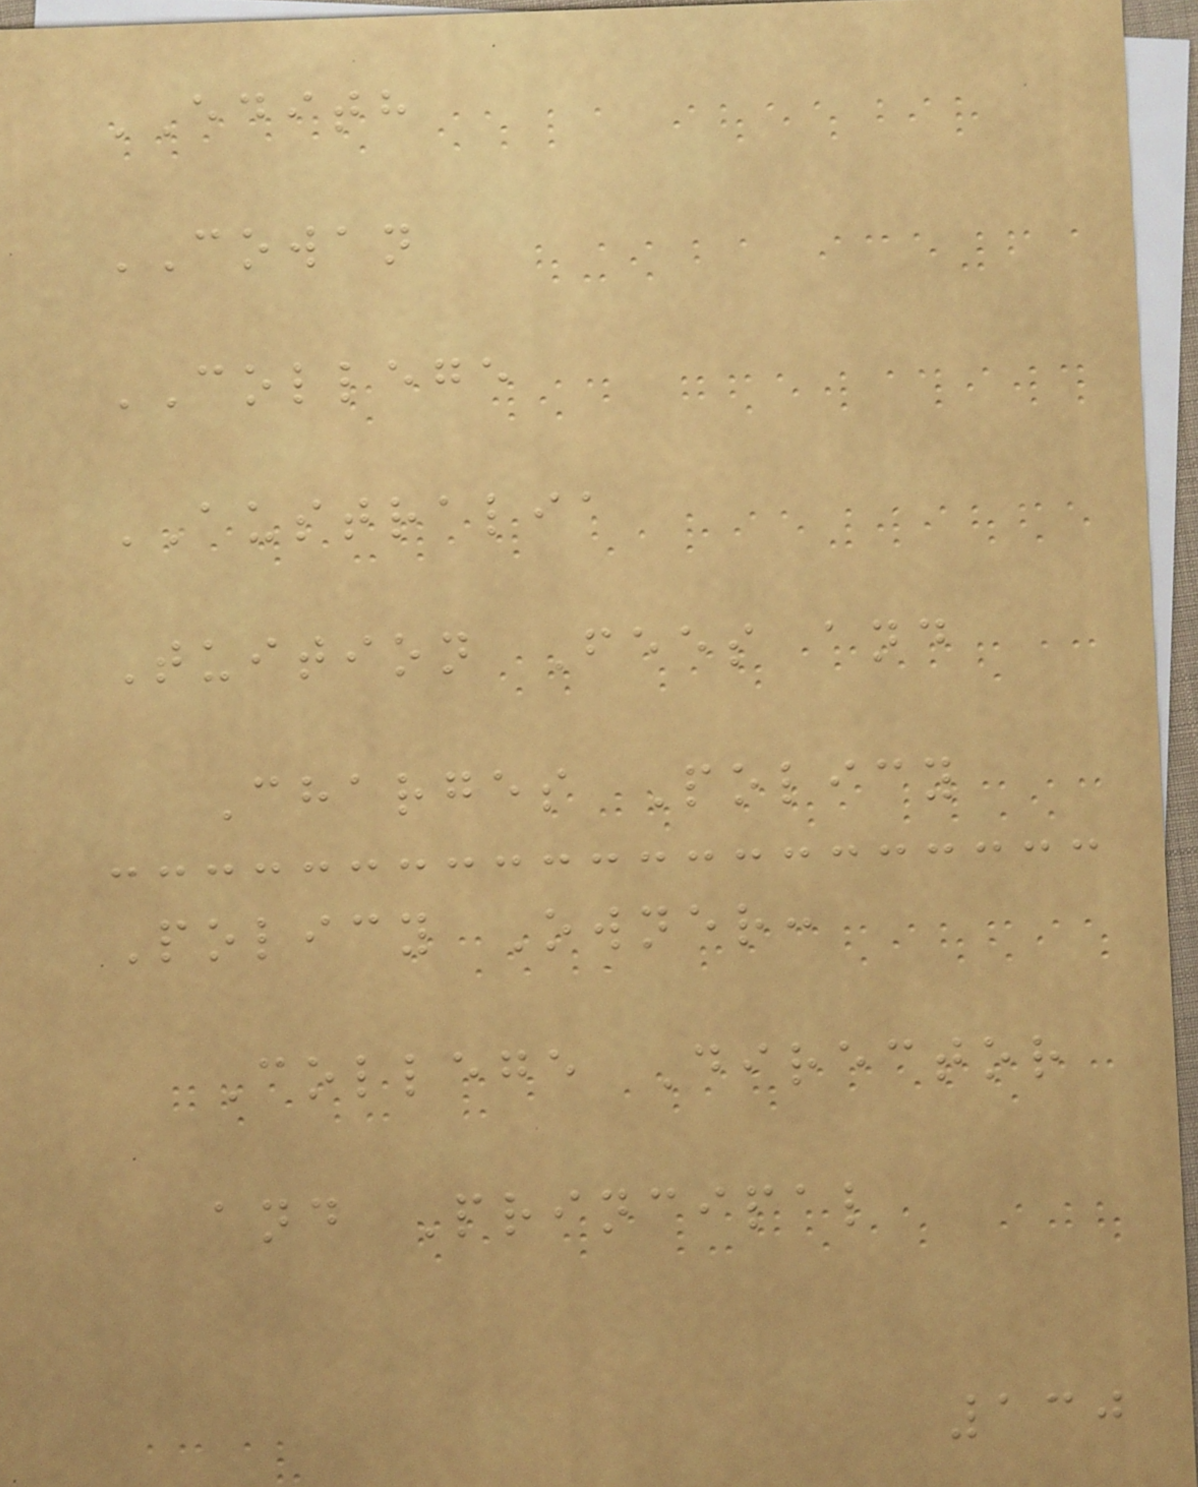EDITH
COWAN
COLLEGE
AUSTRALIA
Tuition Fees and
Charges Policy
Policy Owner:
College Director
and Principal
130
